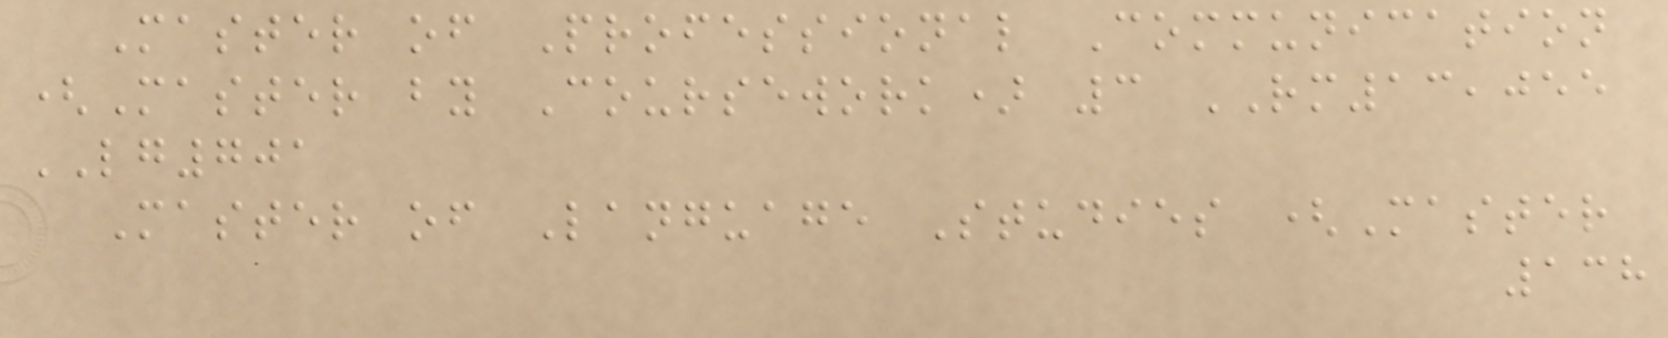Master of Professional Communication
(Master by Coursework) 3 RM13,055
LG701
Master of Language Studies (Master
138
